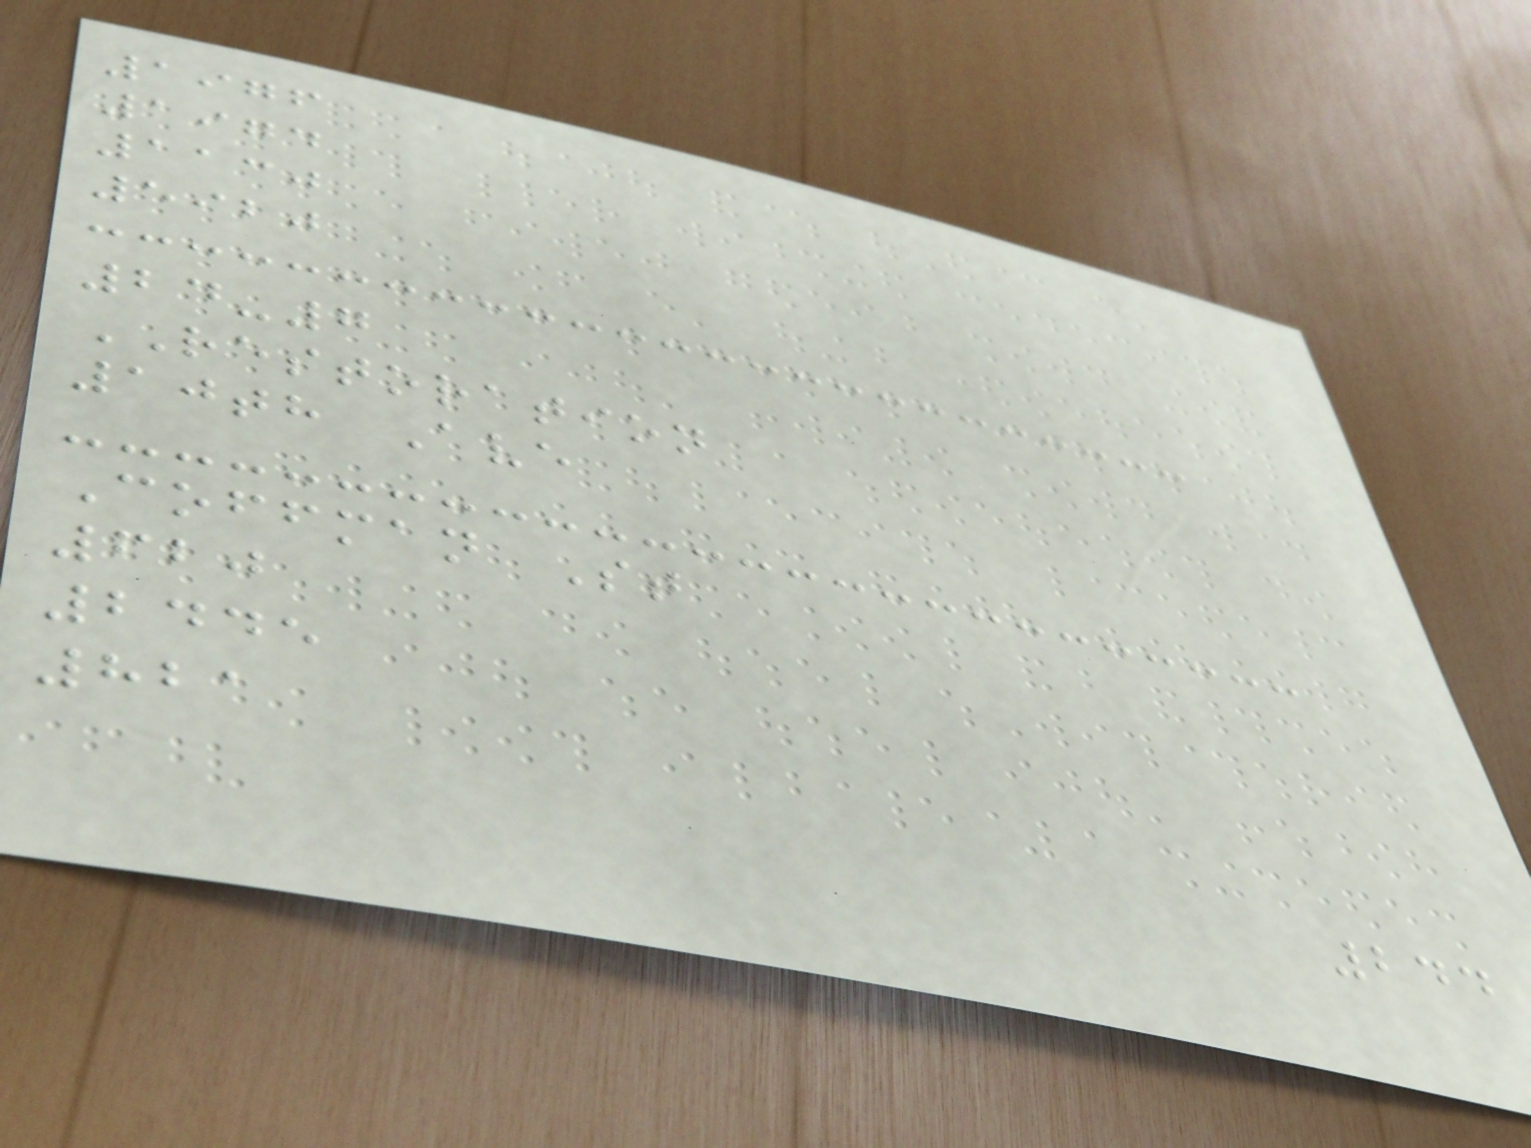1976
1974
1130
5920
24-7
RESTORATION
10th Ave
Coffman St
620
2445
821
244
